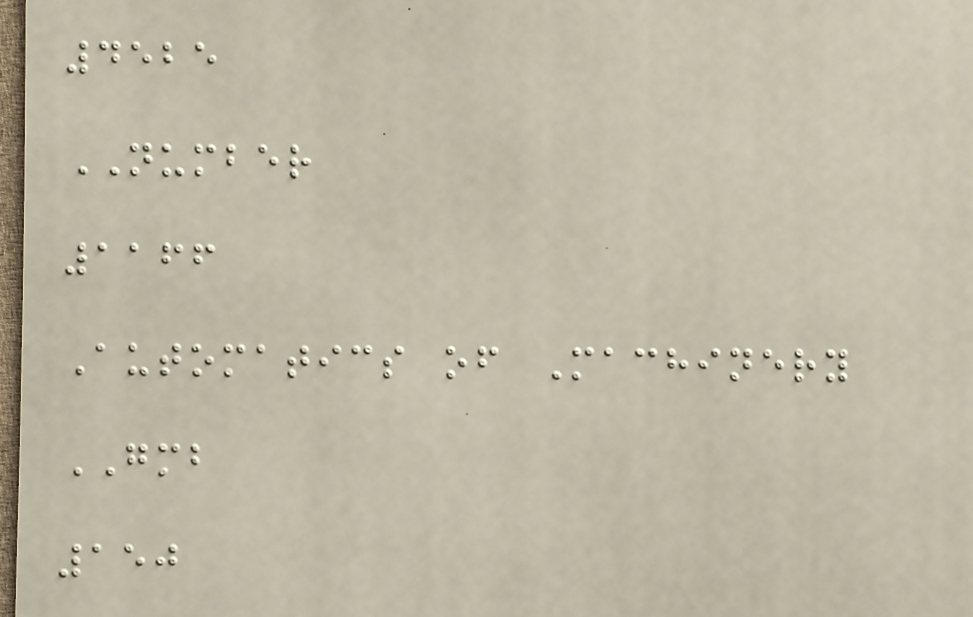4525
NUMBER
1166
Automatics of Machinery
GMB
150
